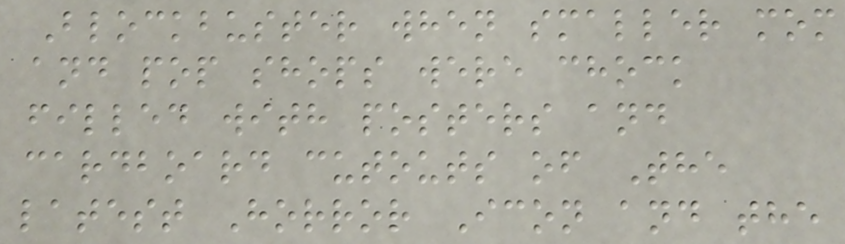Blockbuster when smaller mom
and pop shops were chock
filled with posters and
cardboard cutouts of The
latest Horror Icon and the
